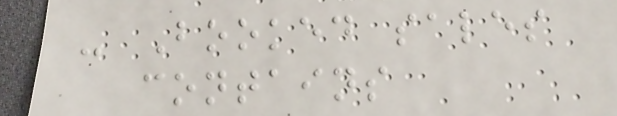- Booked sales
contains
